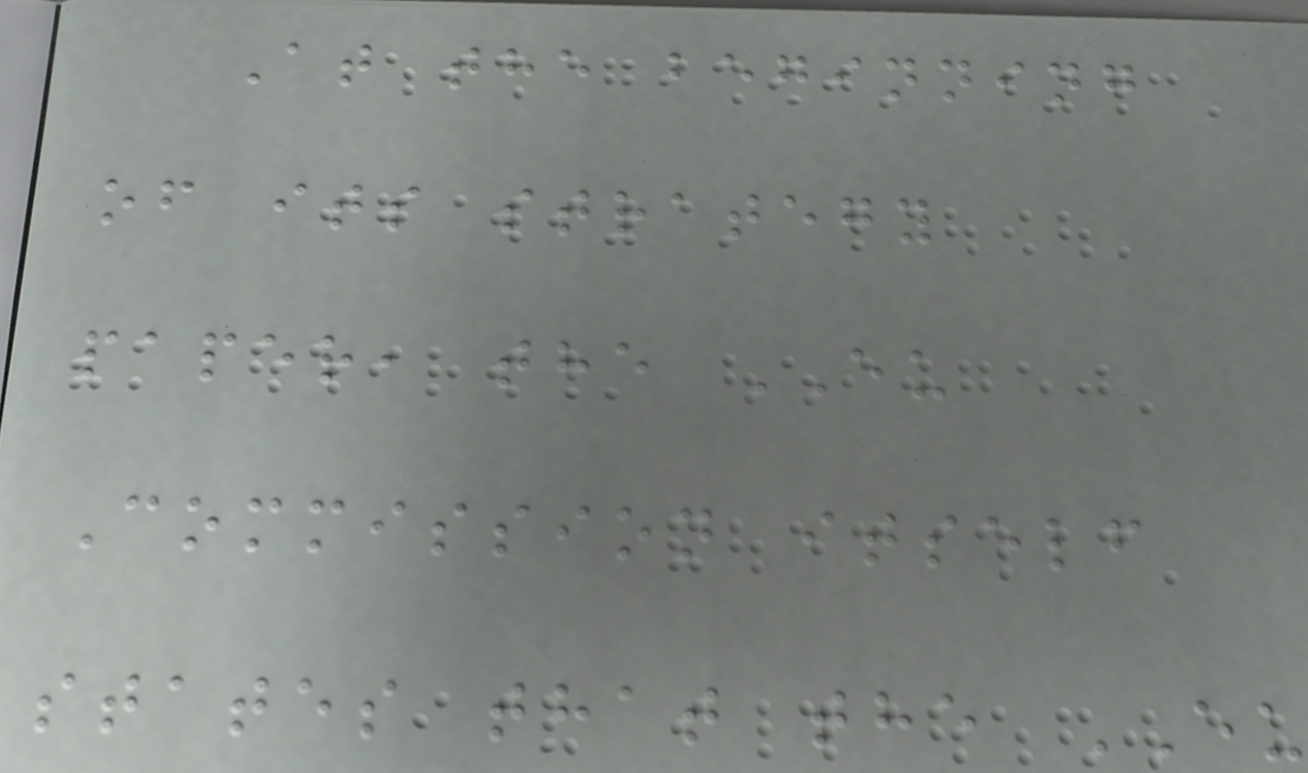At the beginning
of its strategy
paper, the EU
Commission itself
states that the EU
